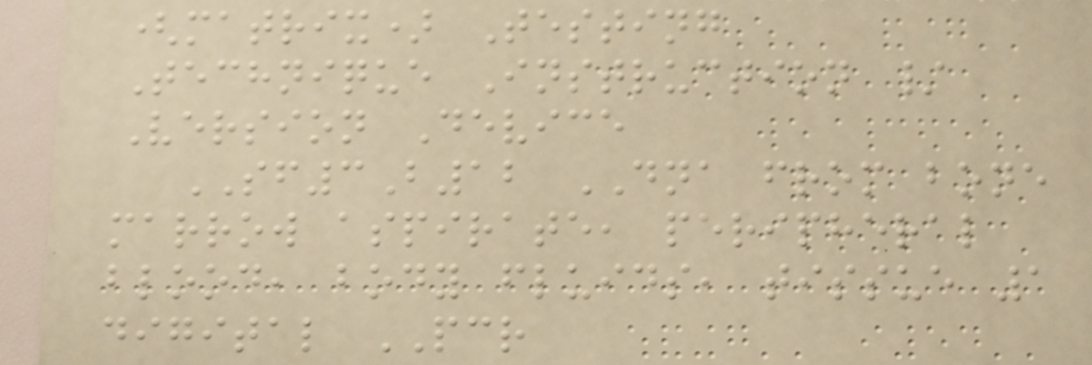(matrix) Testing
Technique Instruction /
Version Device
SF3B12 DNA from bone
marrow aspirate, peripheral
blood, body fluids, tissue 1
digital PCR
